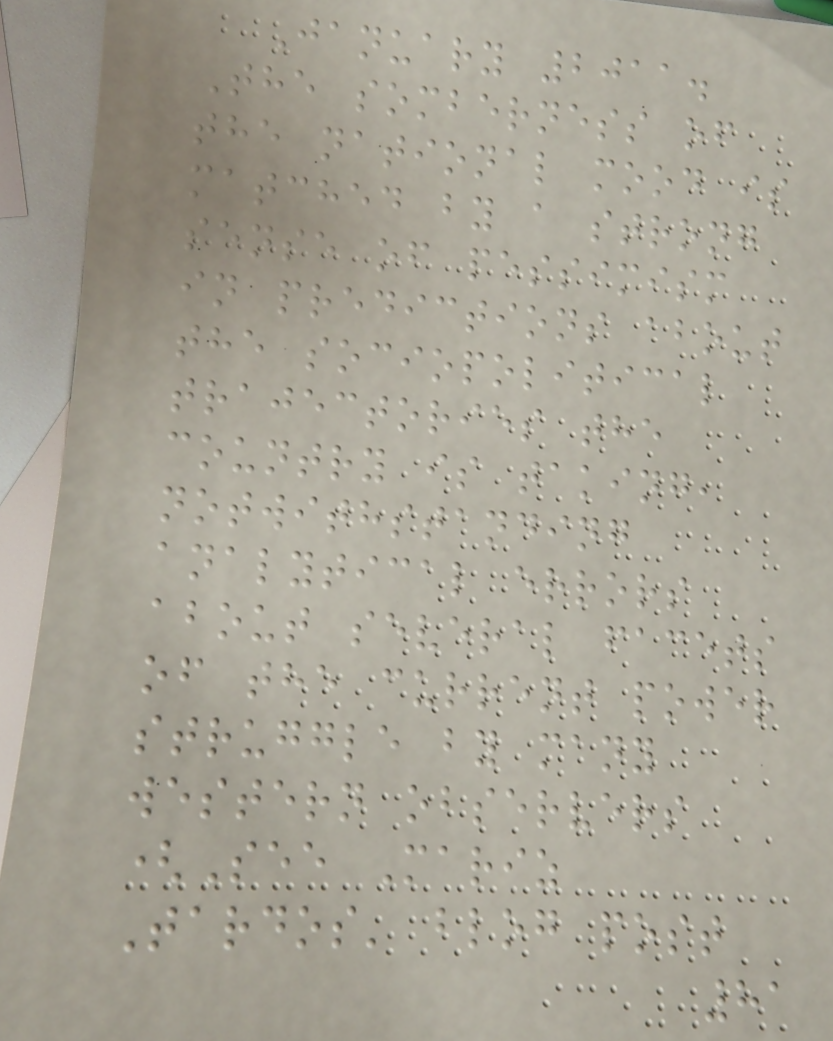January 2011.
The somberness of
the national mood is
matched by a strong
sense of pessimism
in predictions about
the sociopolitical
trajectories the
country is taking,
notwithstanding
analytical errors
about several facets
of the current power
struggle by many
western observers
(See Mariz
Tardos' blog post
81
